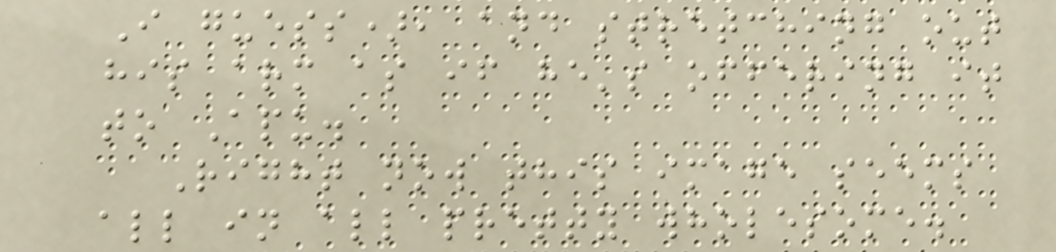I guess), and stretching out
his arm as if he's offering it
to Apu.
Right now this image seems
all in all pretty wholesome.
